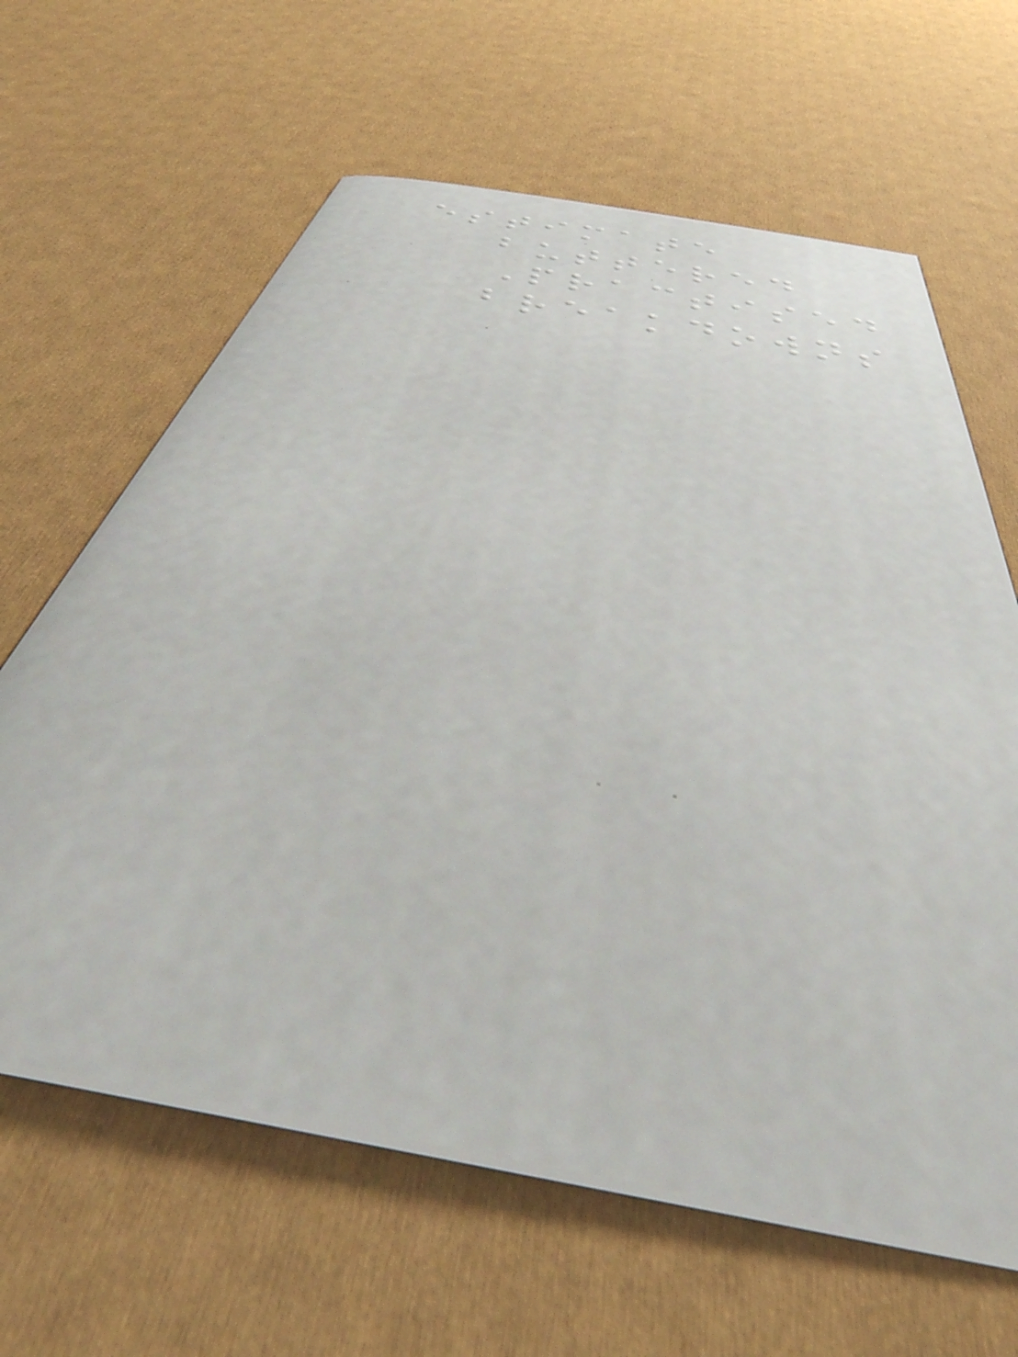estimate
buttered
Practised
breakdowns
